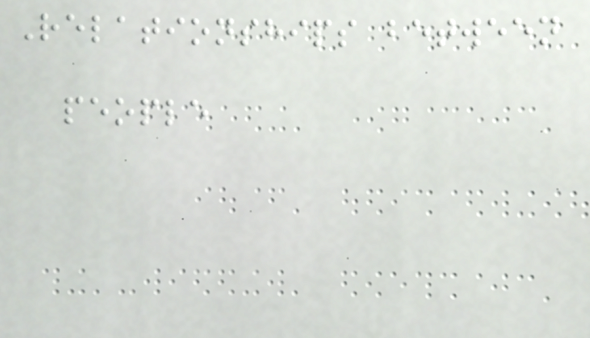Relationships between
people
